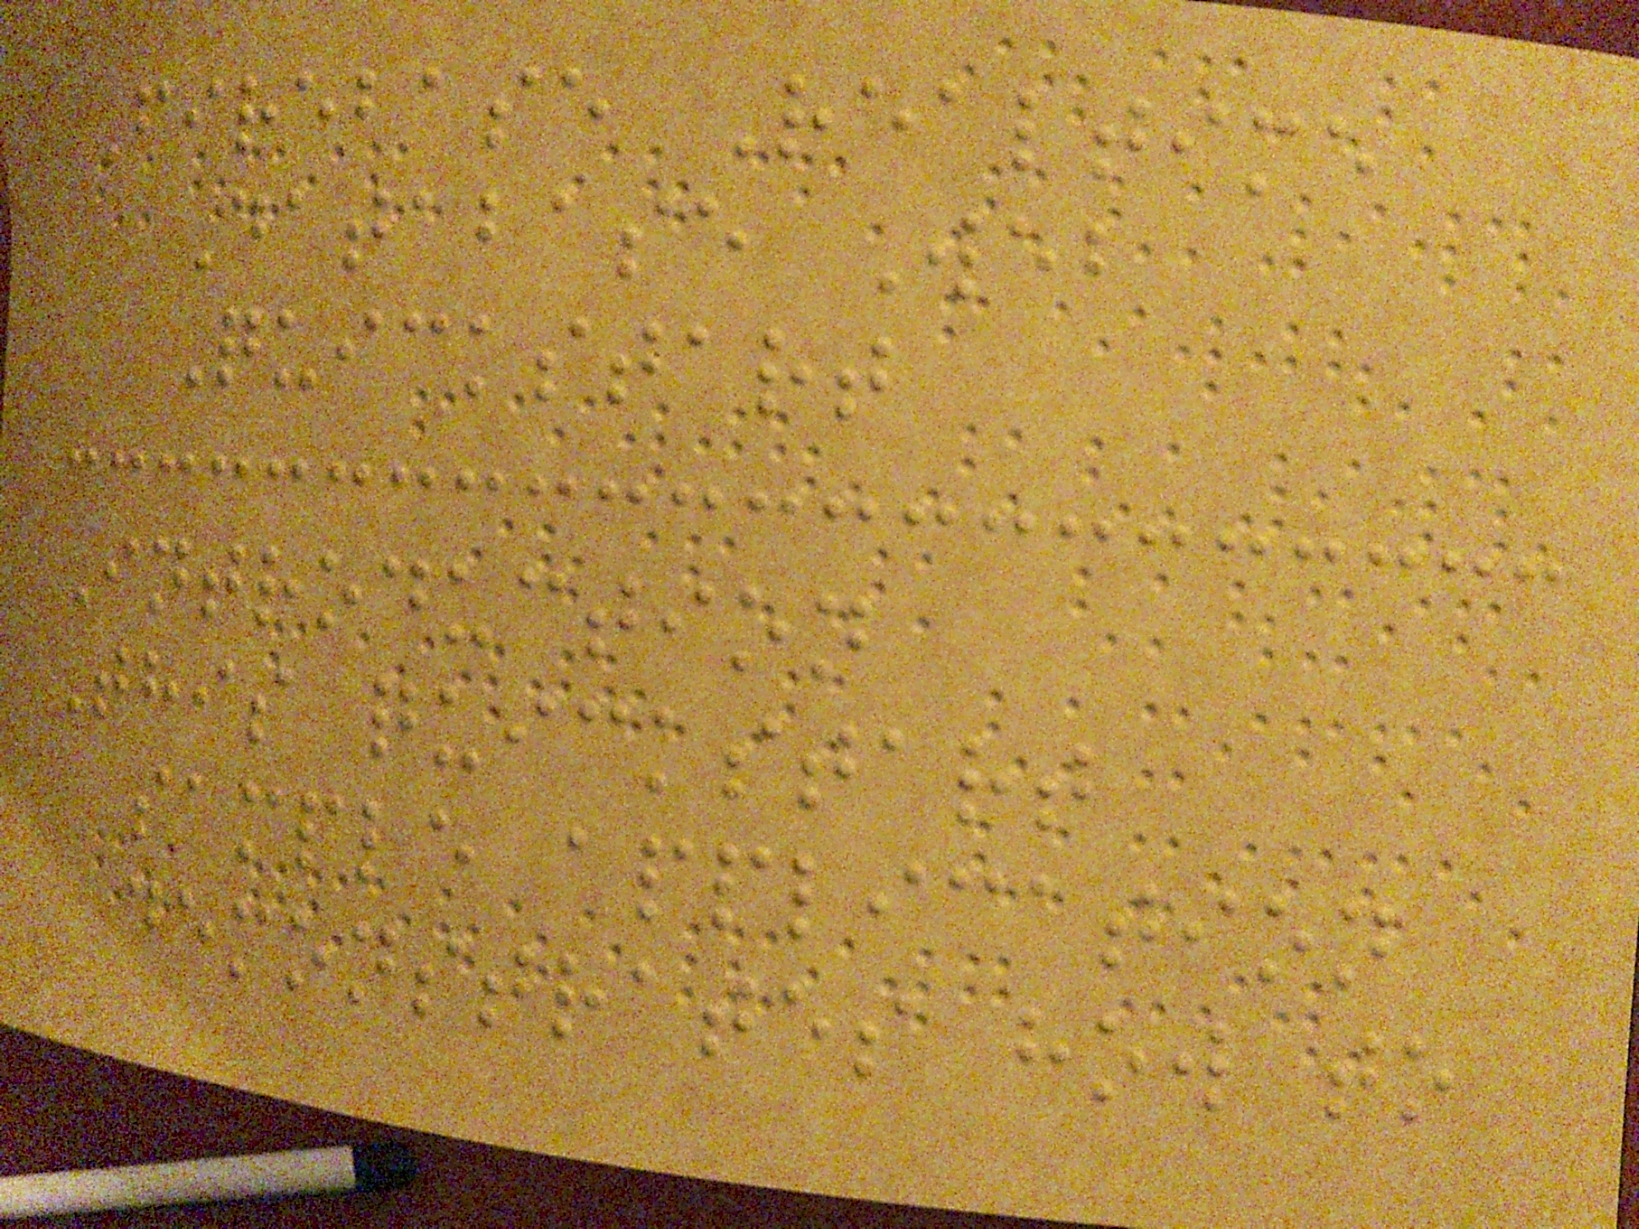Firebase Realtime
Database Web
Quickstart
Introduction
This quickstart
sample application
demonstrates how to
